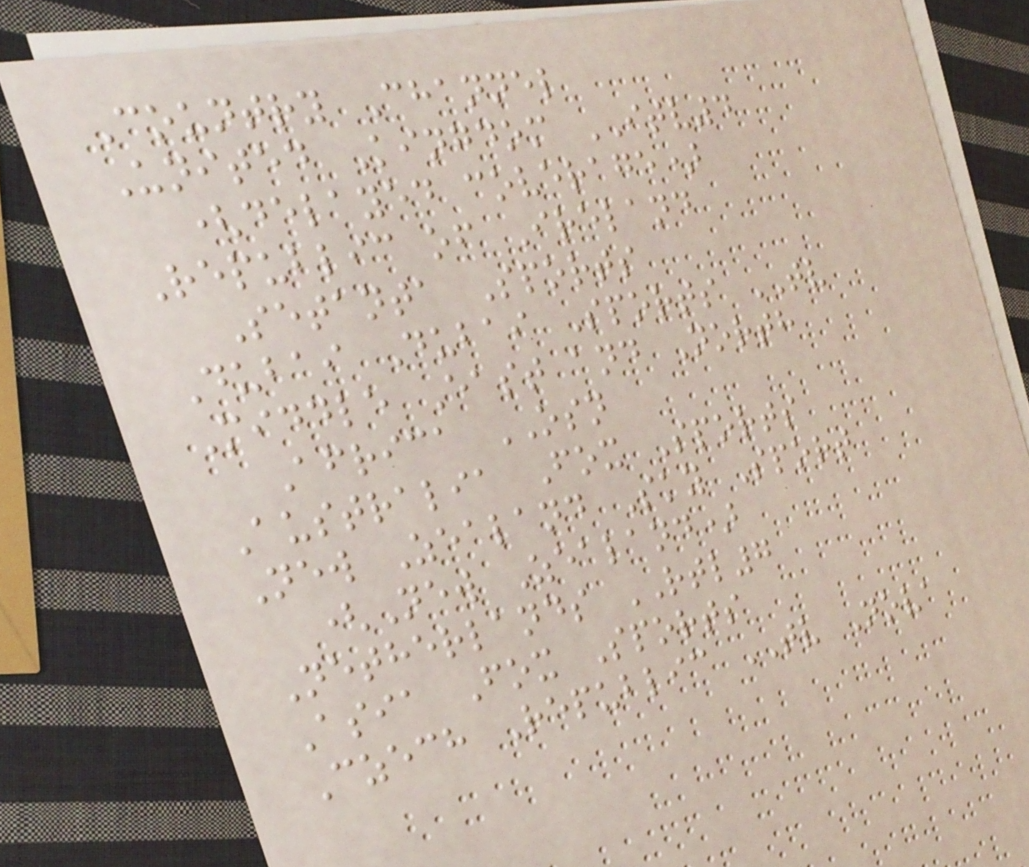Country Channel
United Kingdom ITV4
(delayed coverage)
Republic of Ireland
Setanta Sports
Dubai Dubai Sports TV
Middle East and North
Africa OSN
Australia Fox Sports
New Zealand Sky Sport
(New Zealand)
Netherlands RTL7
Asia Fox Sports
Czech Republic TV Nova
